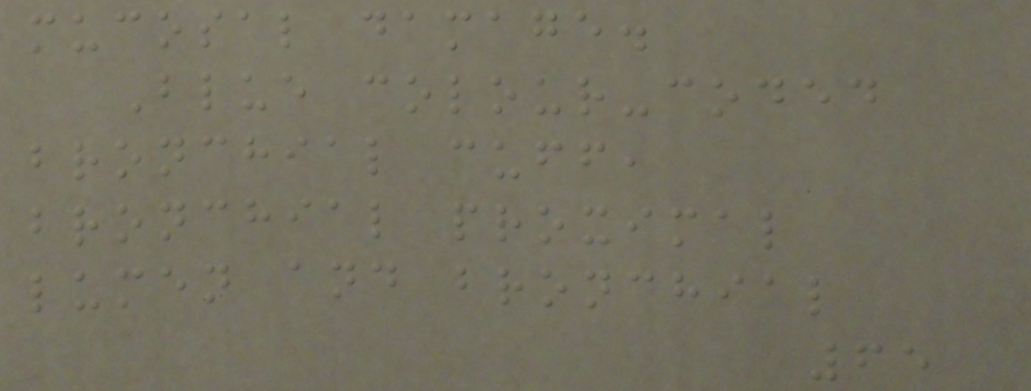mucosal damage.
Blue colour-coded
bronchial cuff,
bronchial proximal
lumen and bronchial
65
